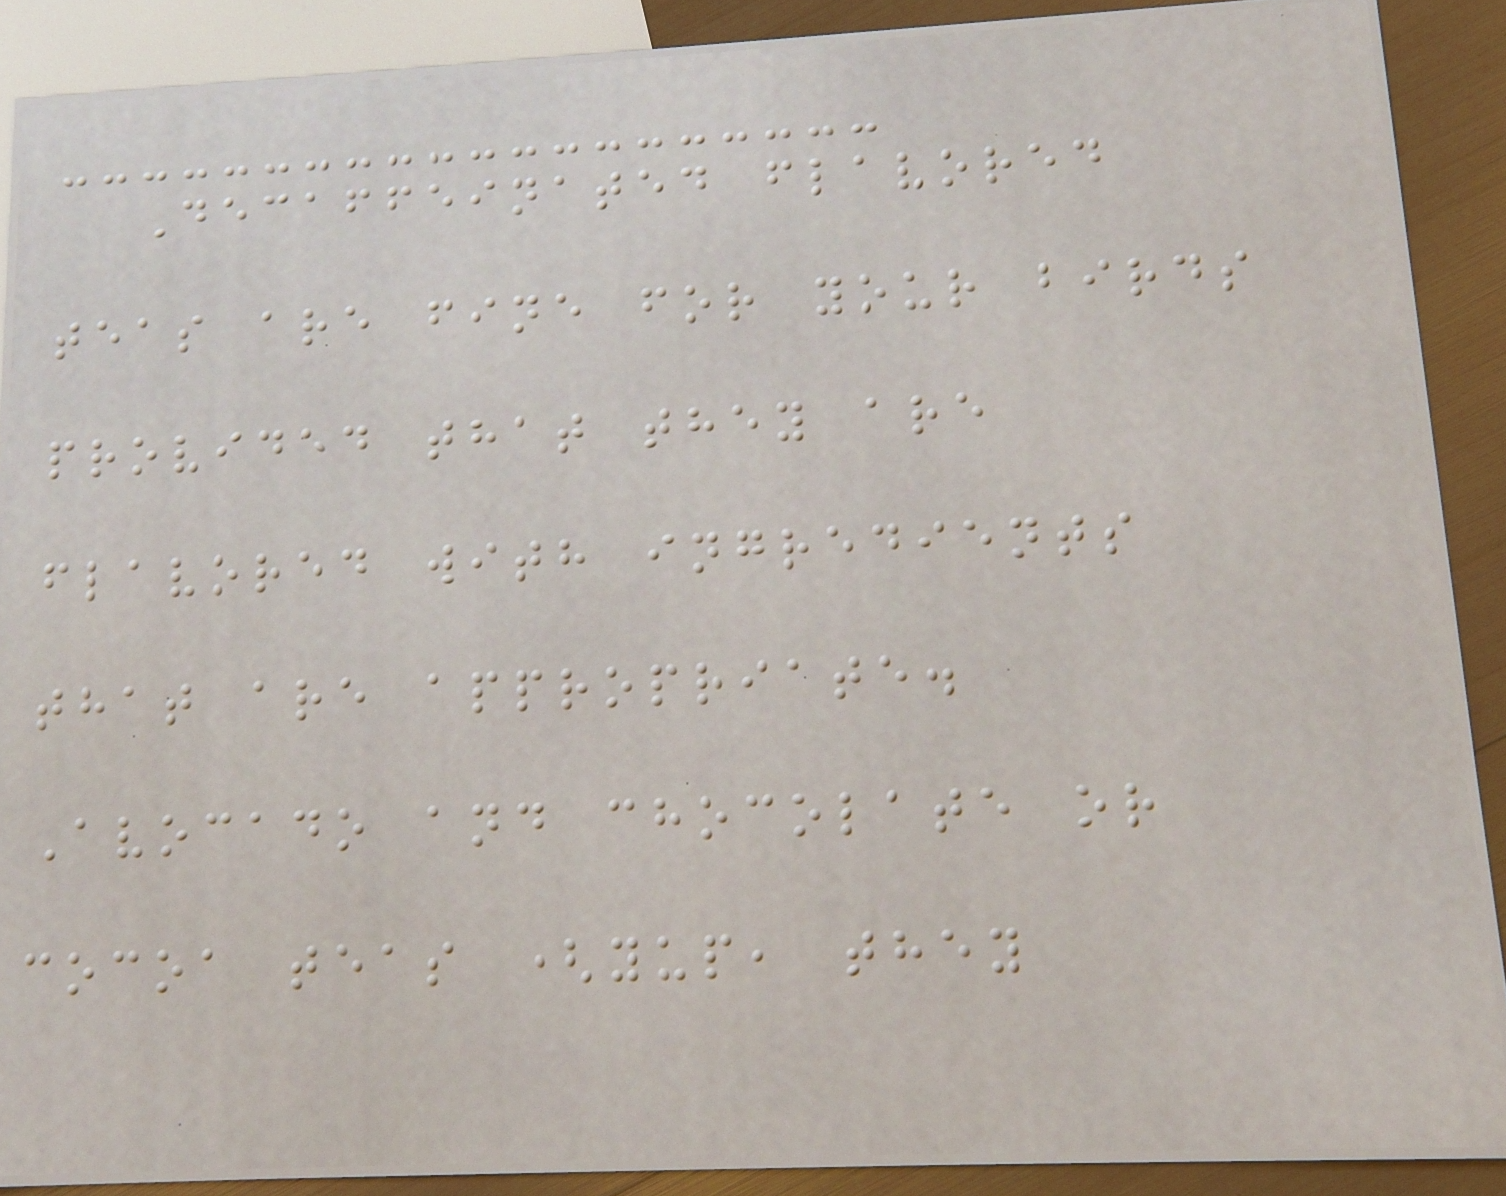Decaffeinated flavored
teas are fine for your birds
provided that they are
flavored with ingredients
that are appropriate.
Avocado and chocolate or
cocoa teas (yup, they
